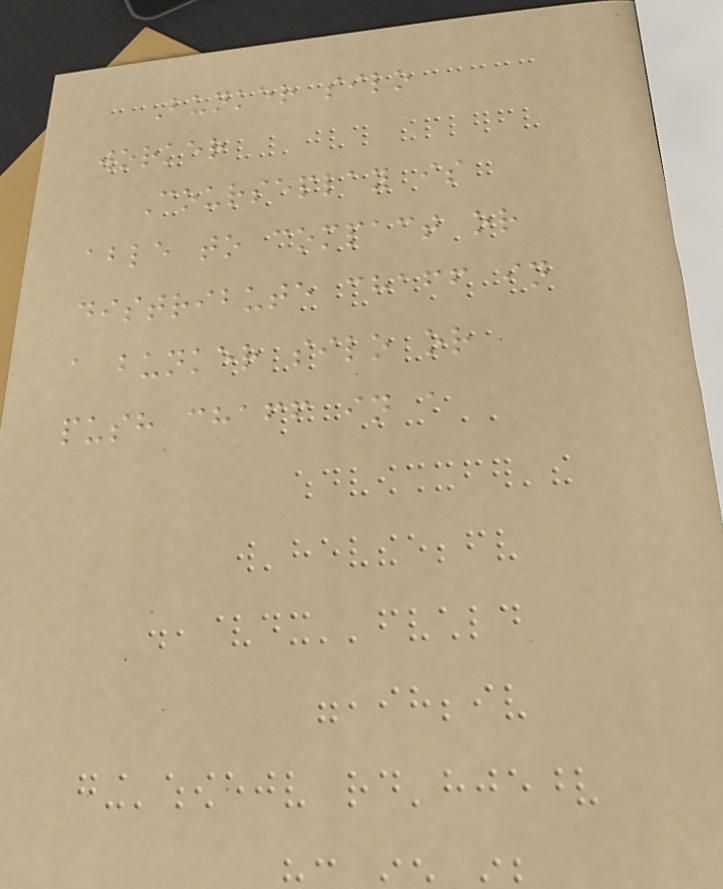Bunker silo
worker
Courseplay is
able to compact or
distribute chaff in
a bunker silo or
push chaff in a
